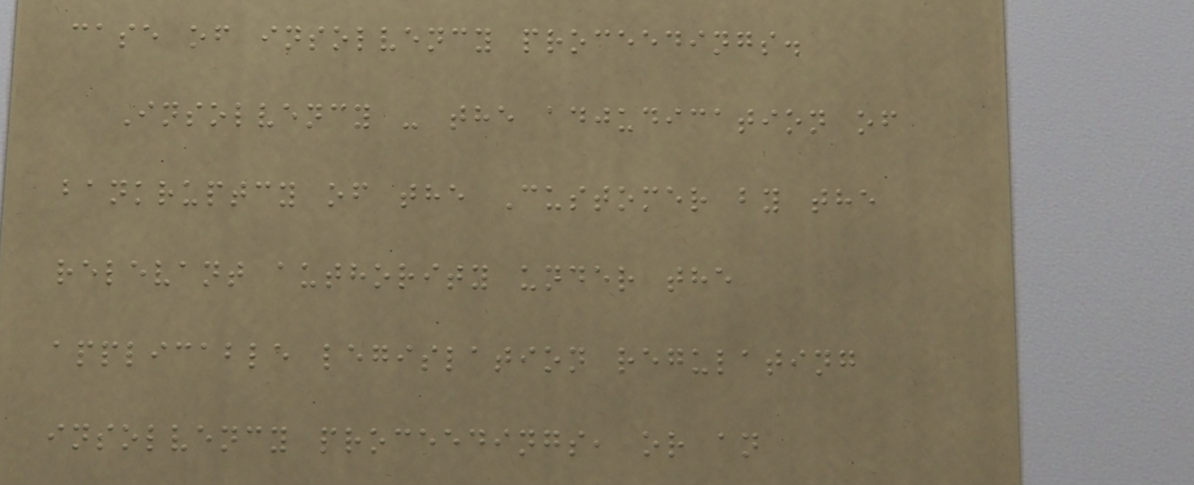case of insolvency proceedings.
Insolvency - the adjudication of
bankruptcy of the Customer by the
relevant authority under the
applicable legislation regulating
insolvency proceedings, or an
